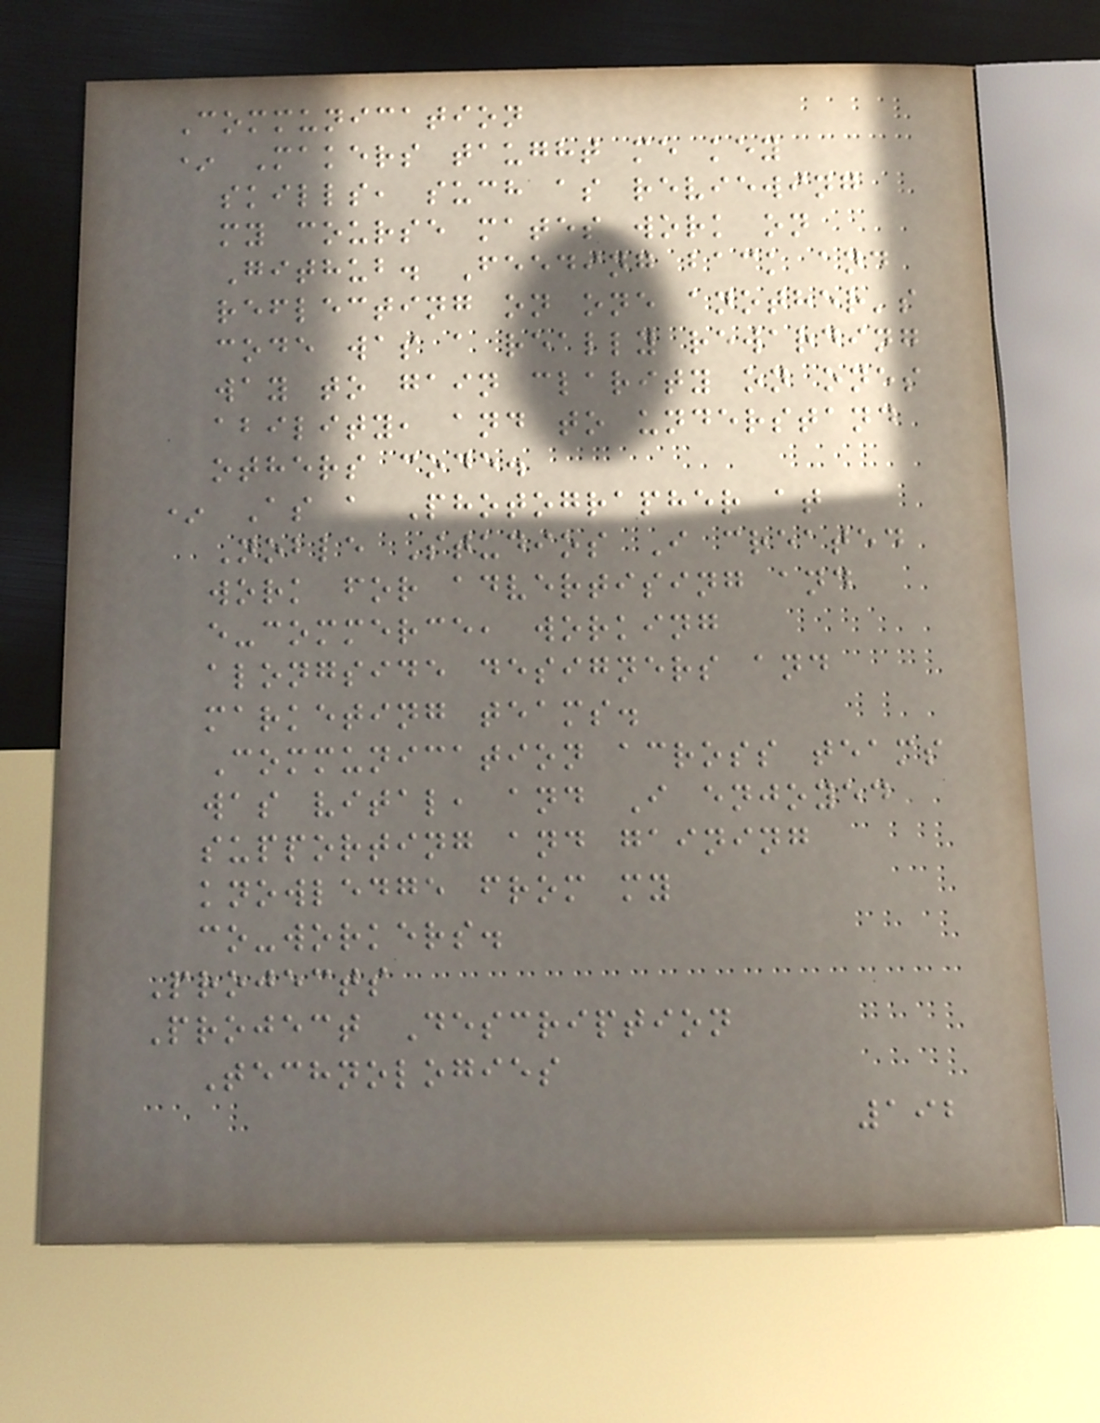Communication
* Makers taught me key
skills, such as reviewing
my course mates work on
Github. Feeding back and
reflecting on one another's
code was a really rewarding
way to gain clarity on ones
ability, and to understand
others code.
* As a Photographer at
Noble Studios I created
work for advertising and
e-commerce, working
alongside designers and
marketing teams.
Communication across teams
was vital, and I enjoyed
supporting and gaining
knowledge from my
co-workers.
Projects
Project Description
Technologies
192
